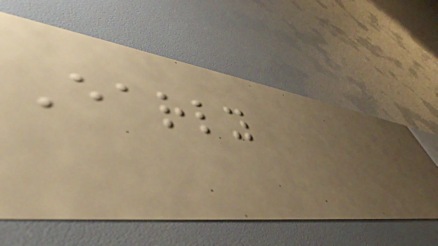Early
